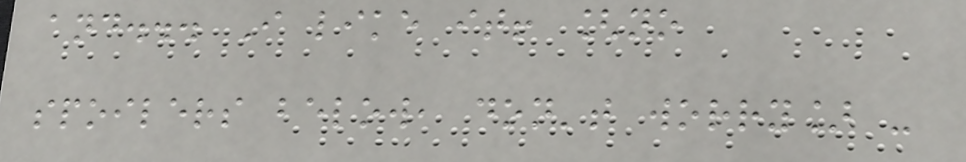and... I like it! [no
spoilers below, don't worry] -
